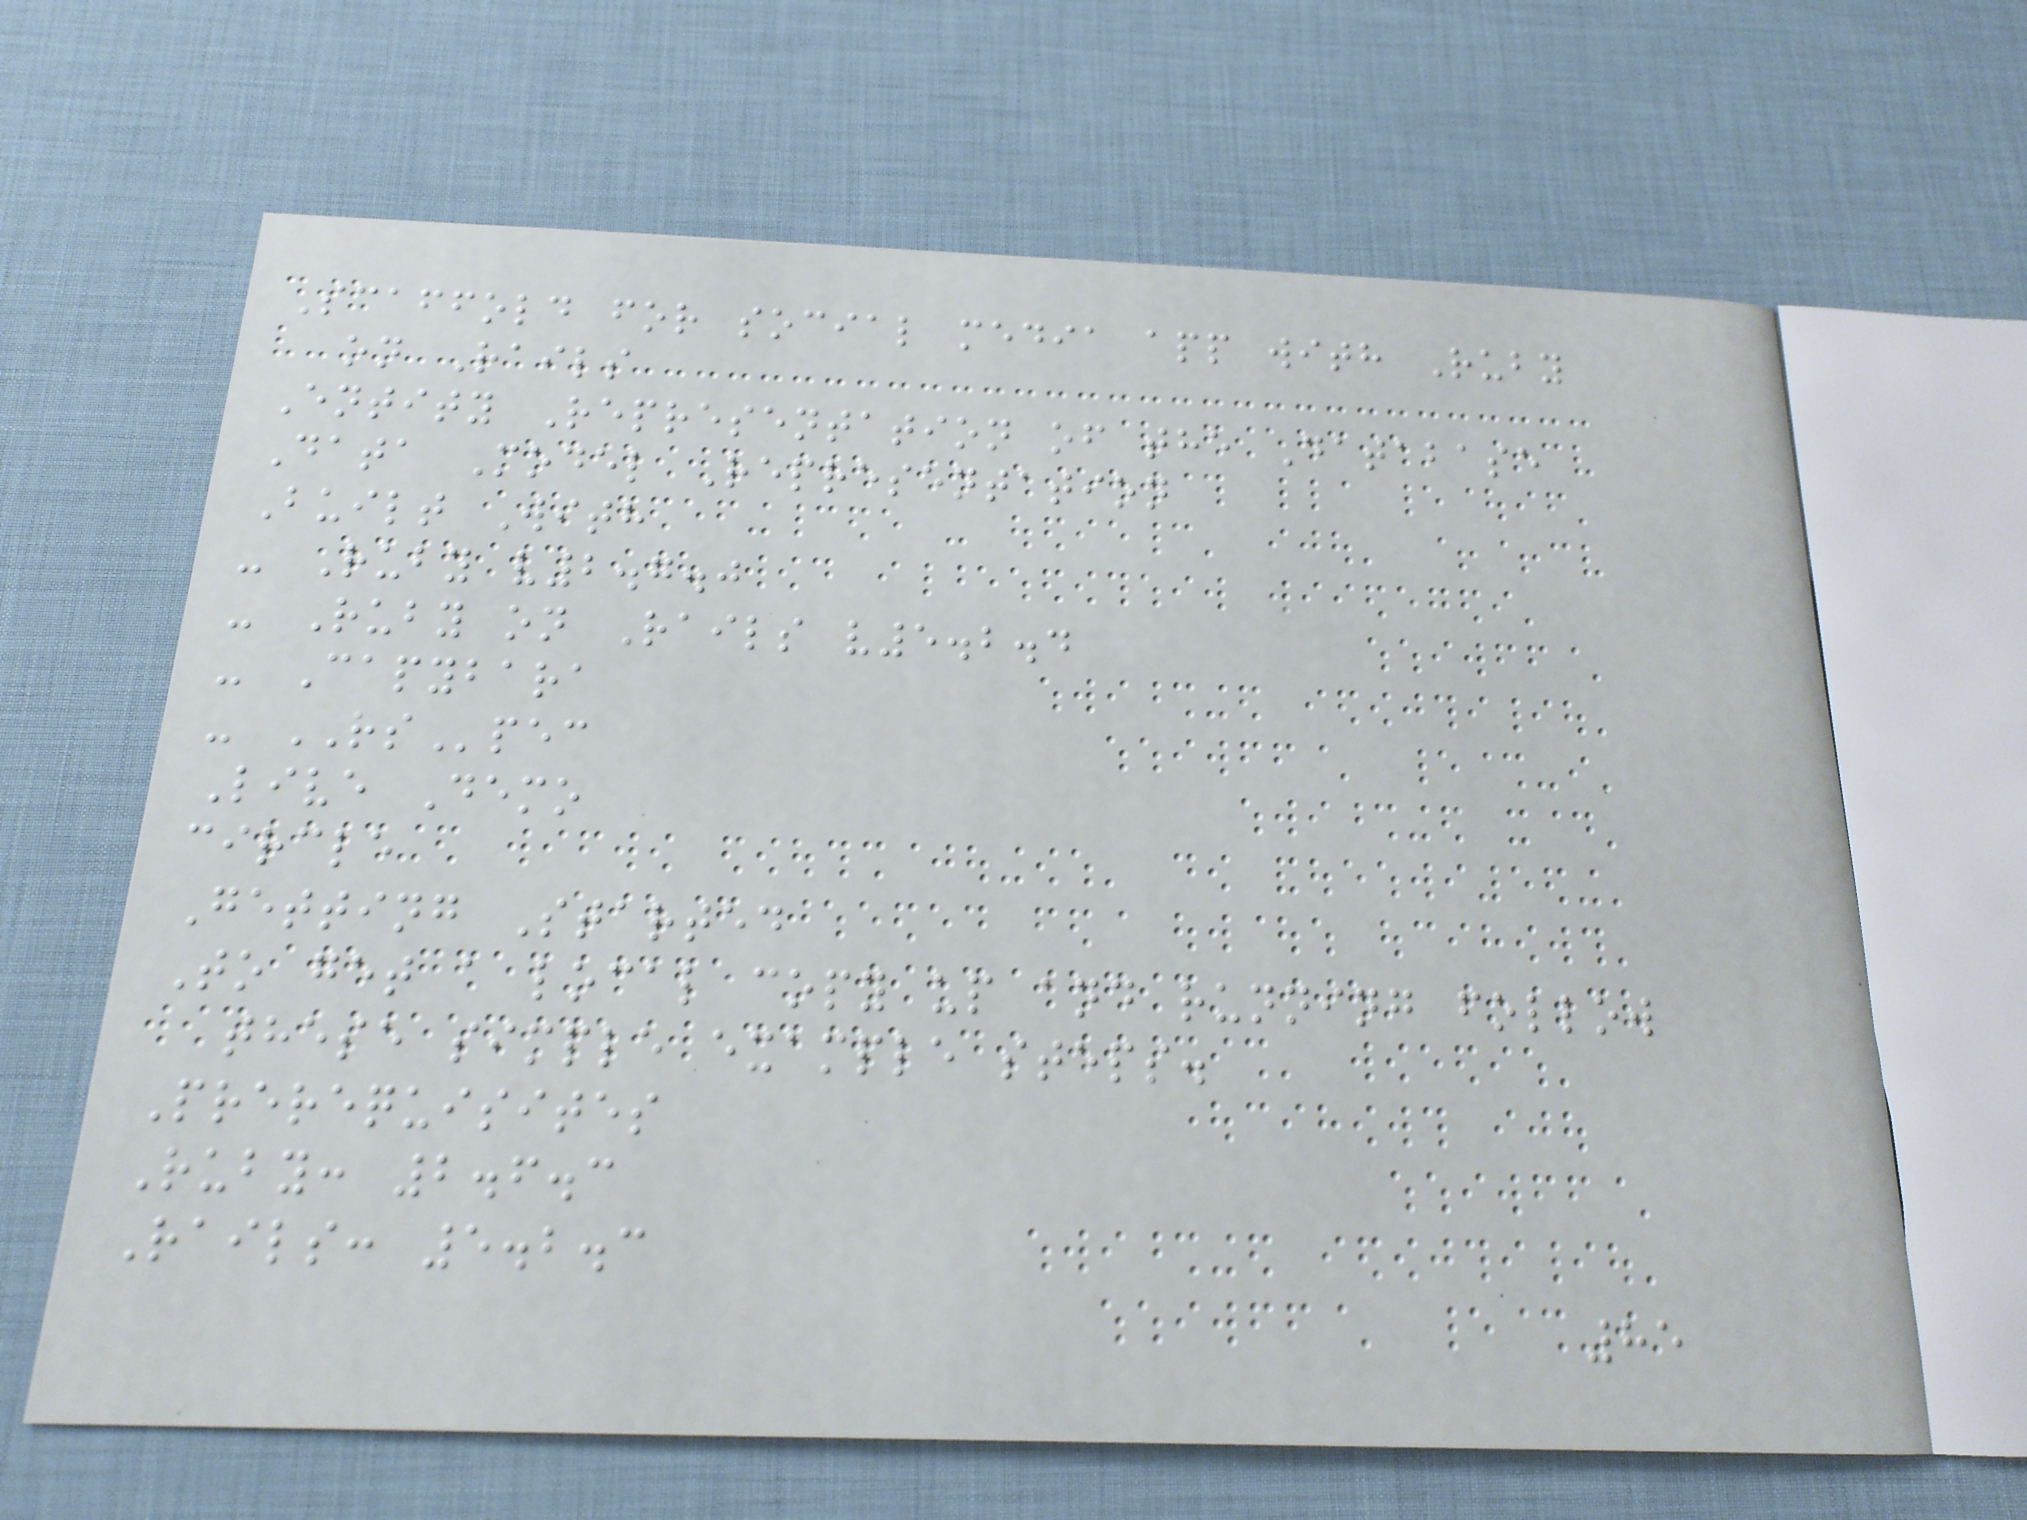Scaffold for social media app with Ruby
on Rails
Entity Representation of the Database
Data Model Representation
Built With
- Ruby v2.7.0
- Ruby on Rails v5.2.4
- Capybara
- RSpec
Live Demo
circle
Getting Started
To get a local copy up and running follow
these simple example steps.
Prerequisites
Ruby: 2.6.3
Rails: 5.2.3
85
